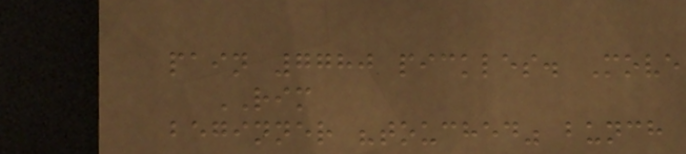pain 7780 pickles. Move
RIM
beginner "touched" bunch
